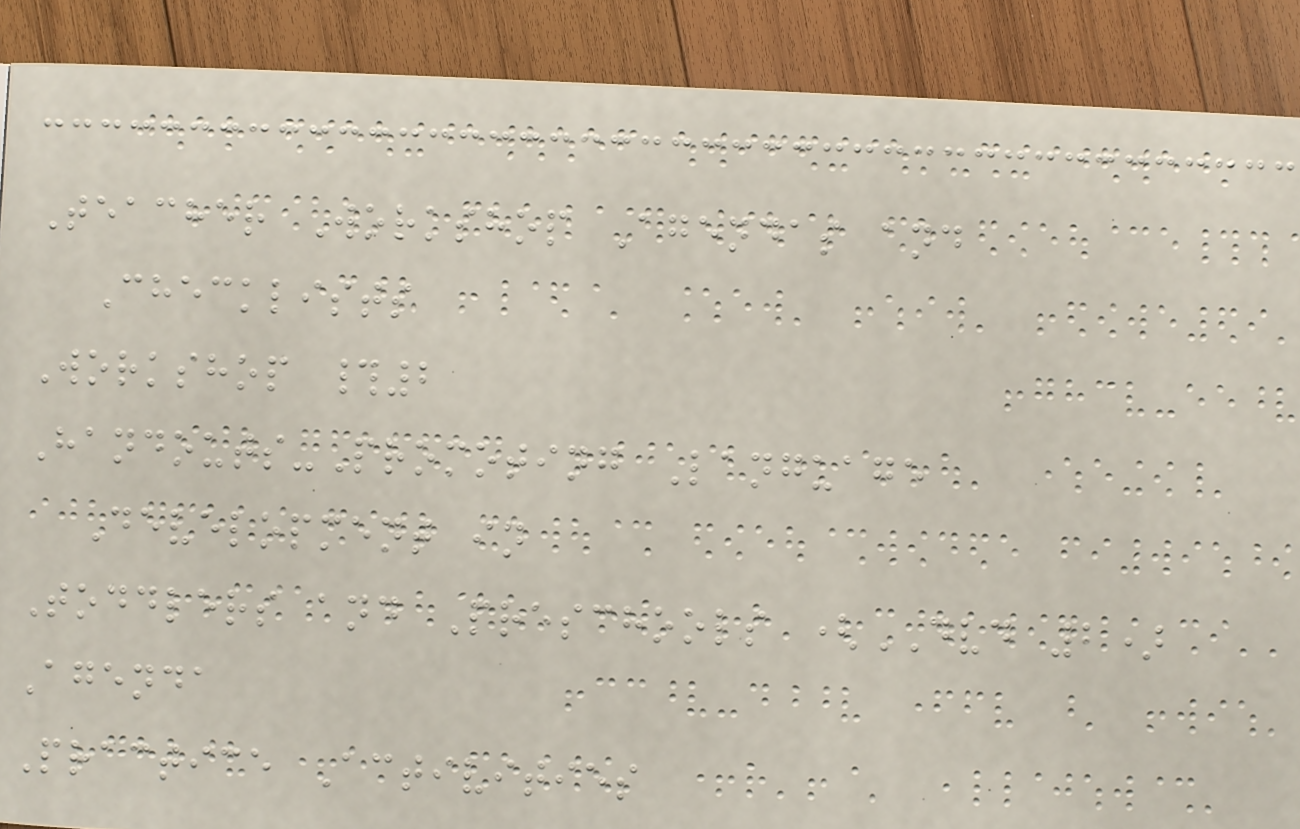Teacher Workshop Agendas and
Checklists
Workshop #2
Handouts-Promoting Language
Development in
Toddlers and Preschools (DVD 2)
Agenda
Practice Activities
